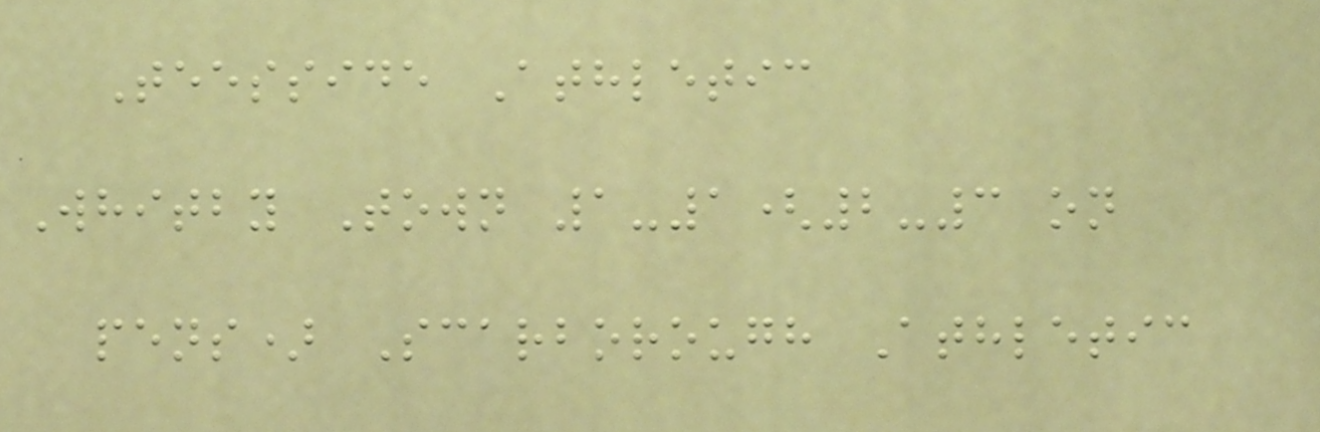Teesside Athletic
Whitby Town 1-1(2-3 on
pens) Scarborough Athletic
